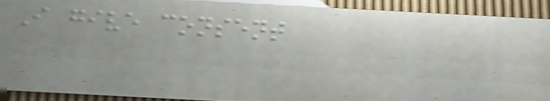I give consent
